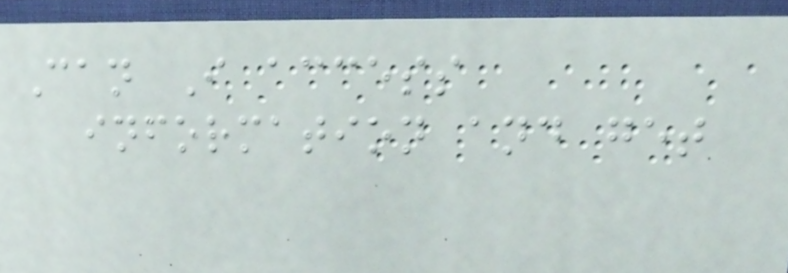Can I access
information and get
